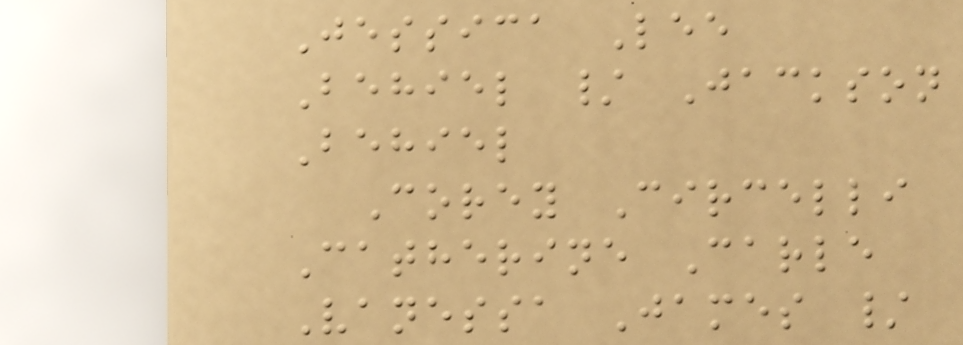Jessica Lee
Behiel / Jackson
Behiel
Corey Circelli
Catherine Carle
Vanessa James /
